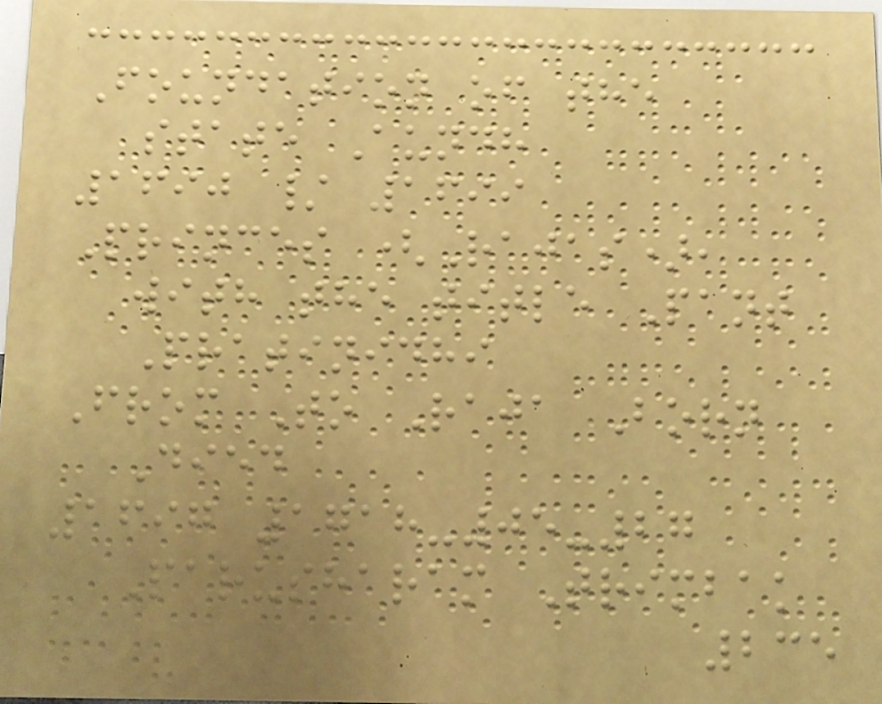Foundation of the
state Aundh
1690 / 1699
Princes (Rajas),
with the title Pant
Pratinidhi
From To Raja Born
Died
1697 1718-05-27
Parusharam Trimbak
235
